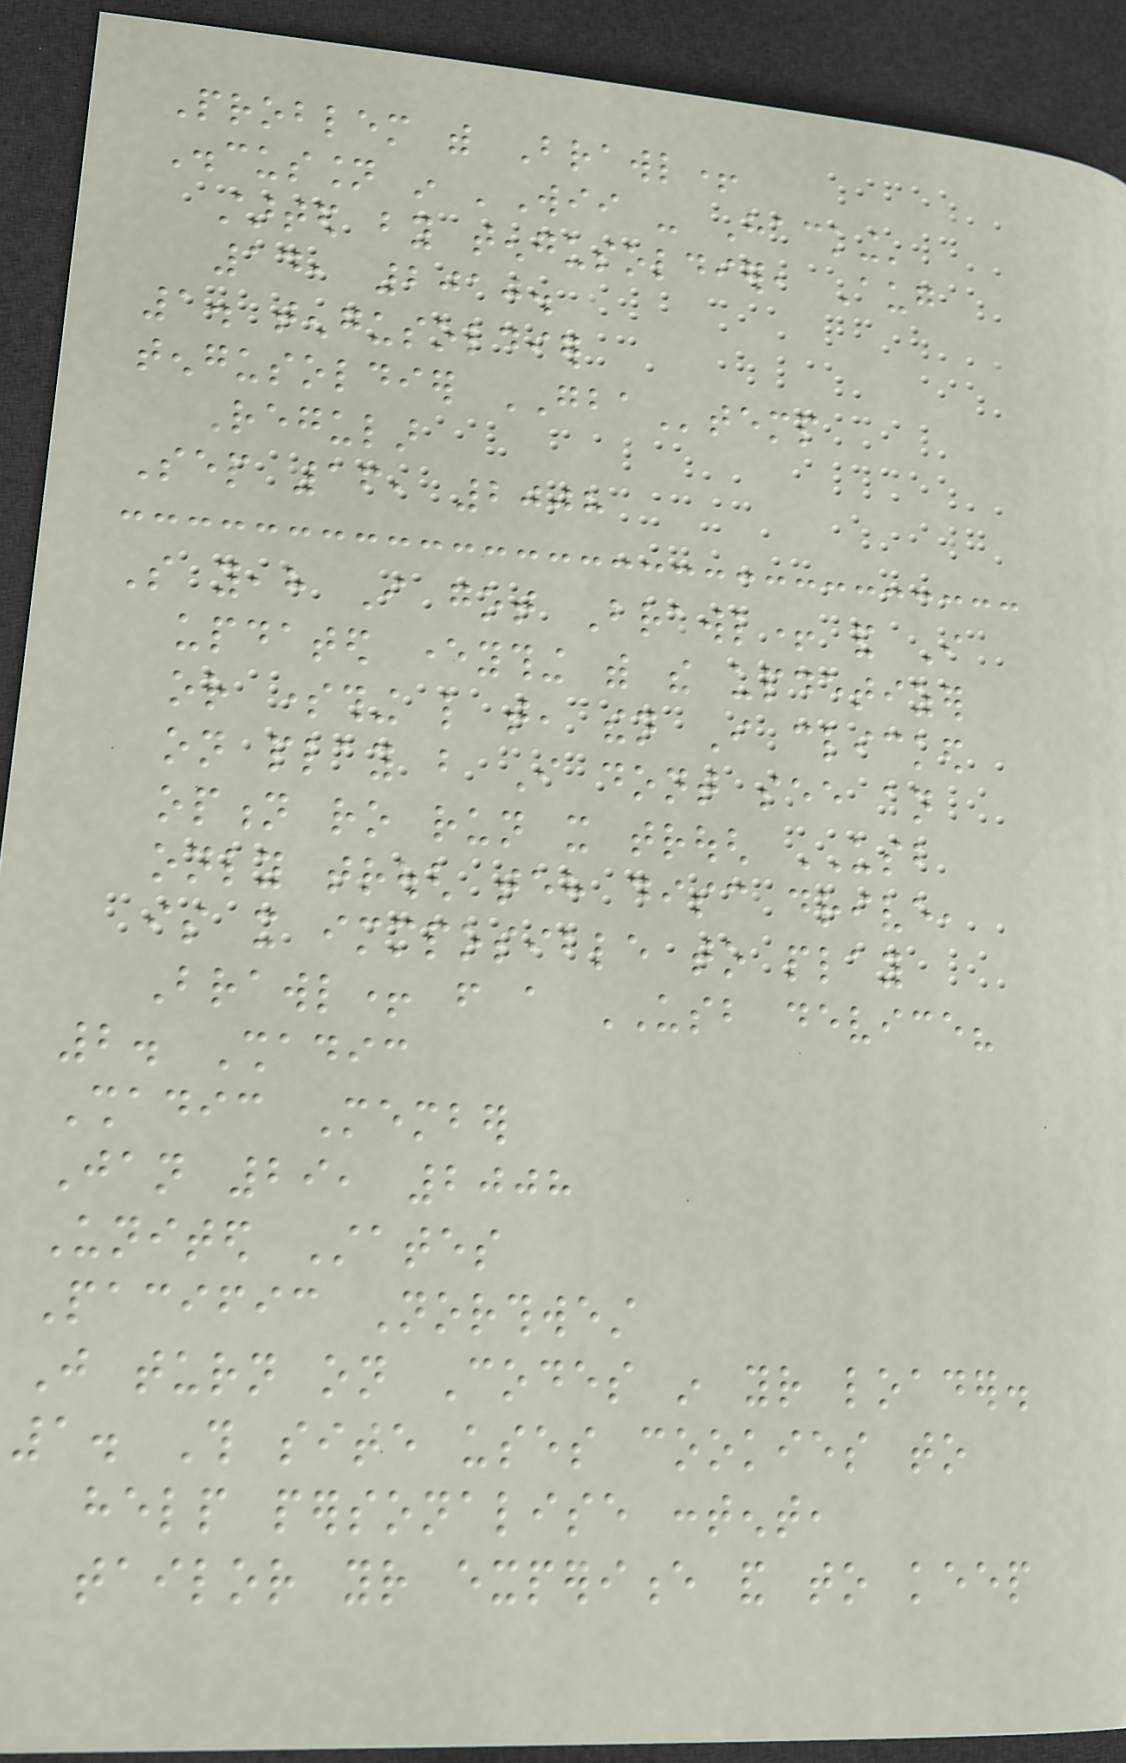Problem with Brawl+
Discussion in 'Wii - Hacking'
started by tengusoldier, Aug
14, 2010.
1. tengusoldier
tengusoldier GBAtemp
Regular
Sep 16, 2008
So yeah I got Brawl+ and I
updated everything with the updetizer
or something like that, then I clicked
on play but I dont see an
option ro run it trough USB
only trough teh disc drive,
is it immposible to play
Brawl+ from a USB device?
2. Shadic
Shadic Member
Jan 29, 2008
United States
Pacific Northwest
Just turn on Codes in your loader.
1. This site uses cookies to
help personalise content,
tailor your experience and to keep
